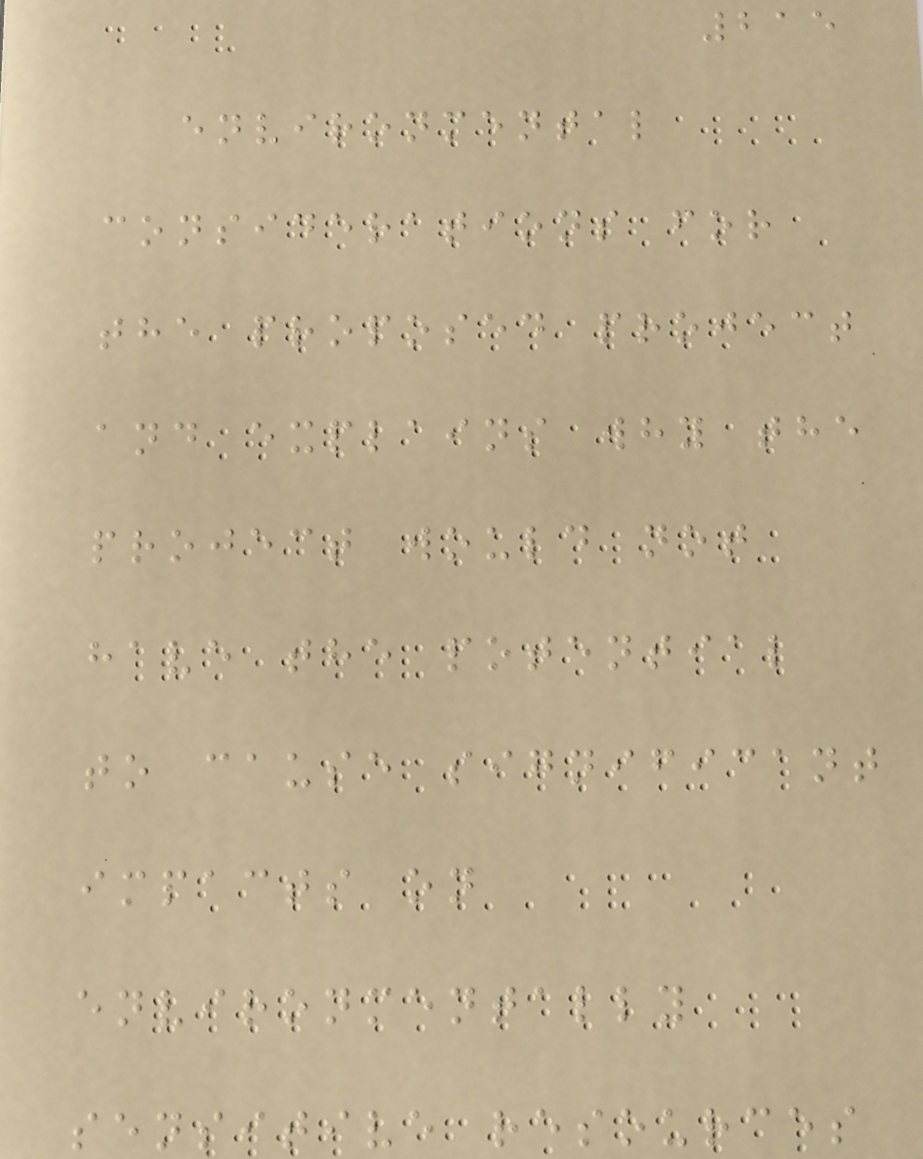215
environmental
considerations for
the proposed project
and explains why the
project would not
have the potential
to cause significant
impacts on
environmentally
sensitive resources
